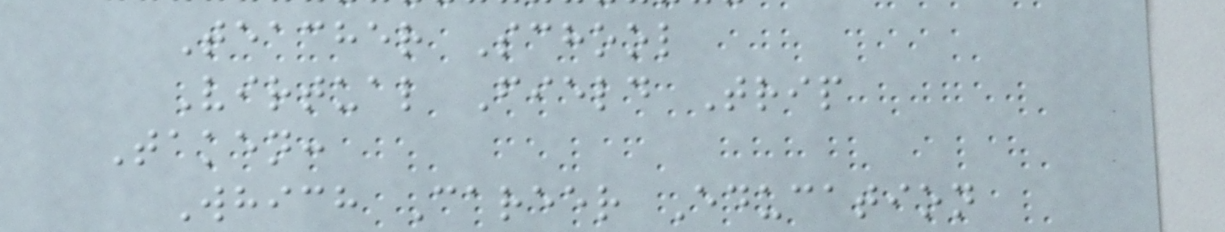Teacher School
Virtual Field Trip
Taken:
Which Career Education
